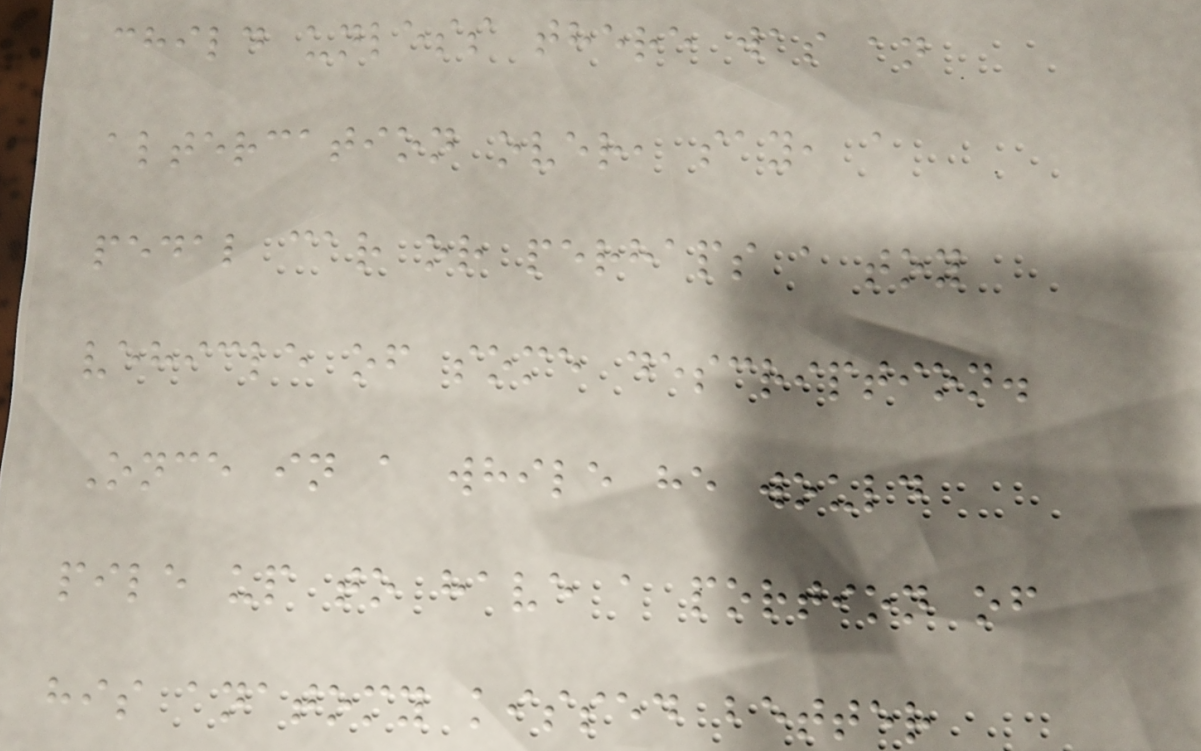child unless there was an
altercation over, say, a
pedal car or perhaps a toy
vehicle of some description.
Once in a while he would
pile up to have a portion of
his anatomy kissed better
